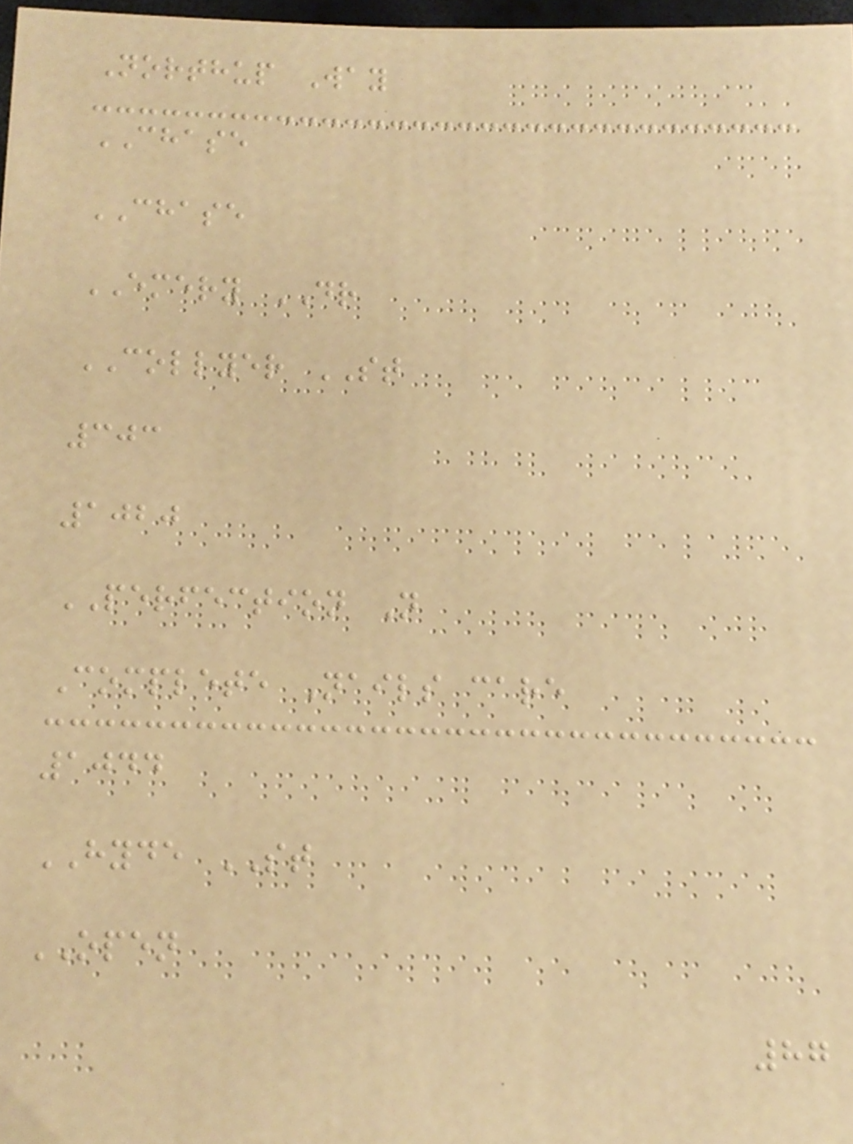Northup Way
CHASE
CHASE
EMERY DR
COLLYER ST
303
1020
PERFECTION N
Complete Nails care
1044
HYDE ST
OPEN
87
